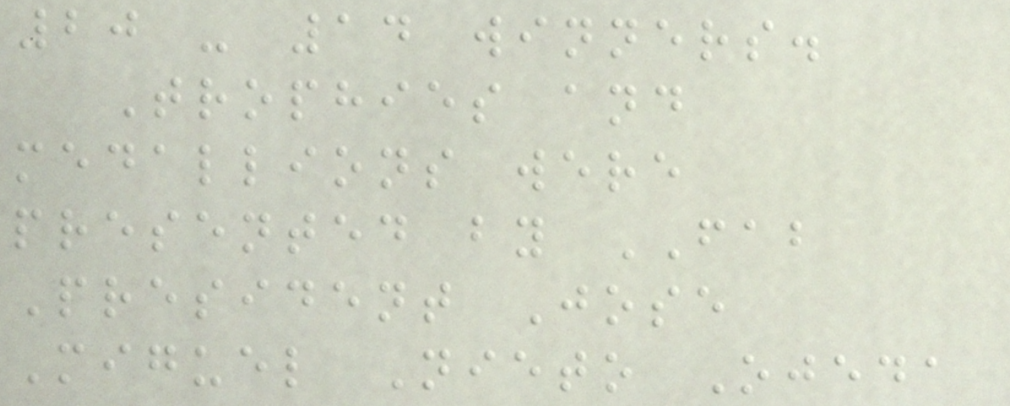20 - 14 winners.
Trophies and
medallions were
presented by FAB
President Jose
Miguel Nieto Ojeda
